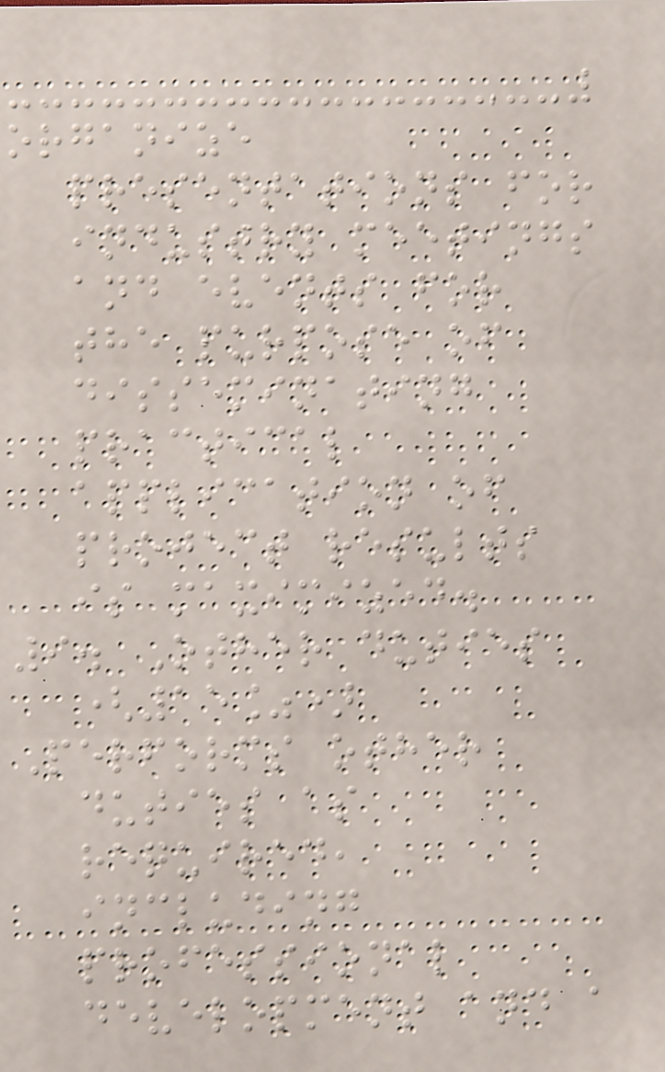organize
presentations for
industry meetings
and events for
the purpose of
disseminating
practical
application of
project results
is maximized.
9. Other duties
(15%)
Performs other
duties as
required,
including
professional
development and a
